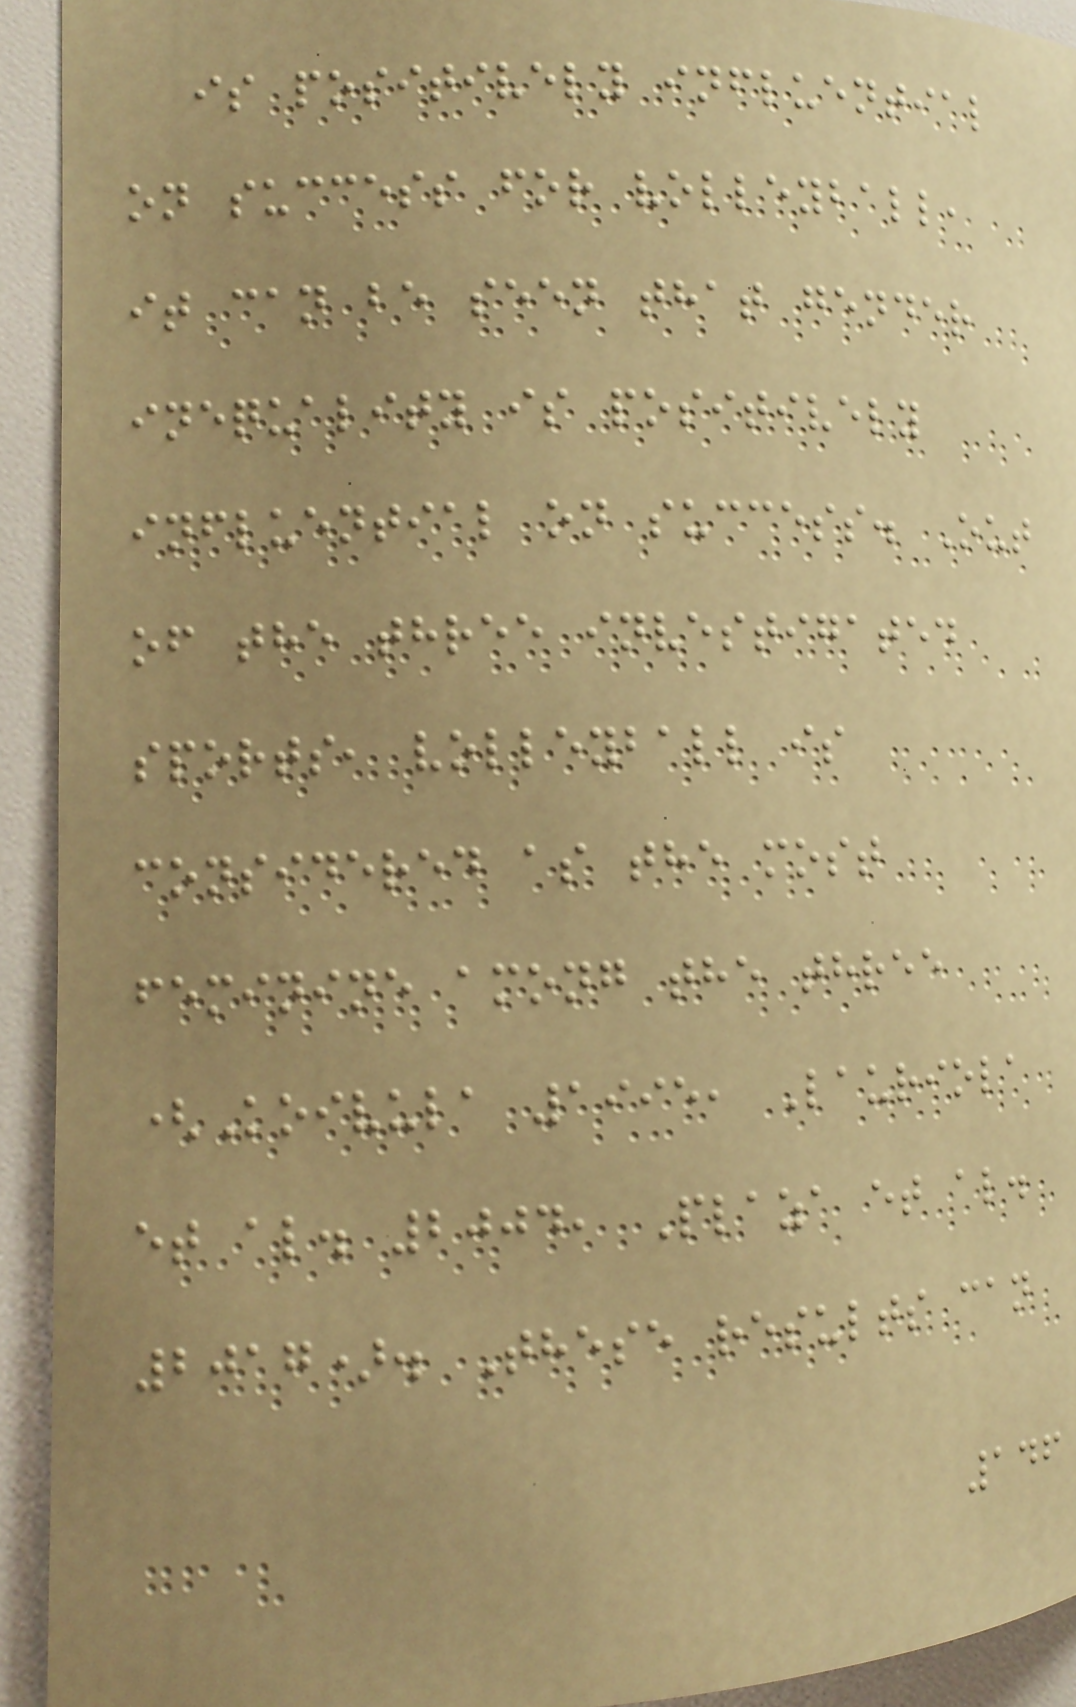is positively influential
on success for volleyball,
it can be seen that gender
inequality is positively
influential on success. Out
of the three investigated
sports, volleyball is
considered as the most
feminine among the three
(Koivula 1995, Lauriola
et al. 2004, Plaza et al.
2017). These results can
146
